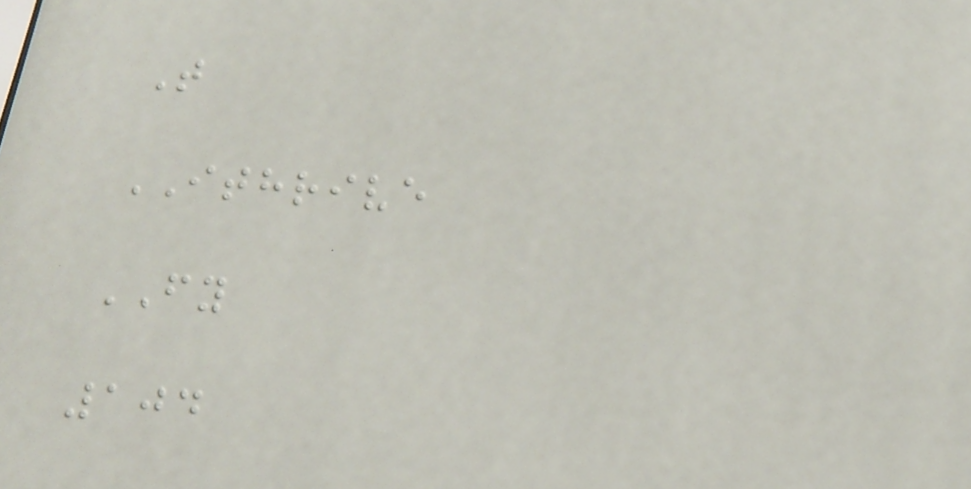T
ITHRIVE
FY
104
